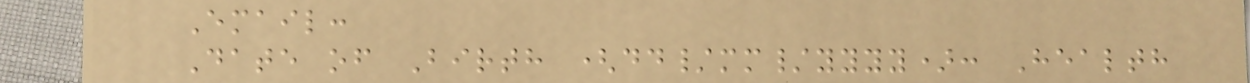Email:
Date of Birth (dd/mm/yyyy): Health
